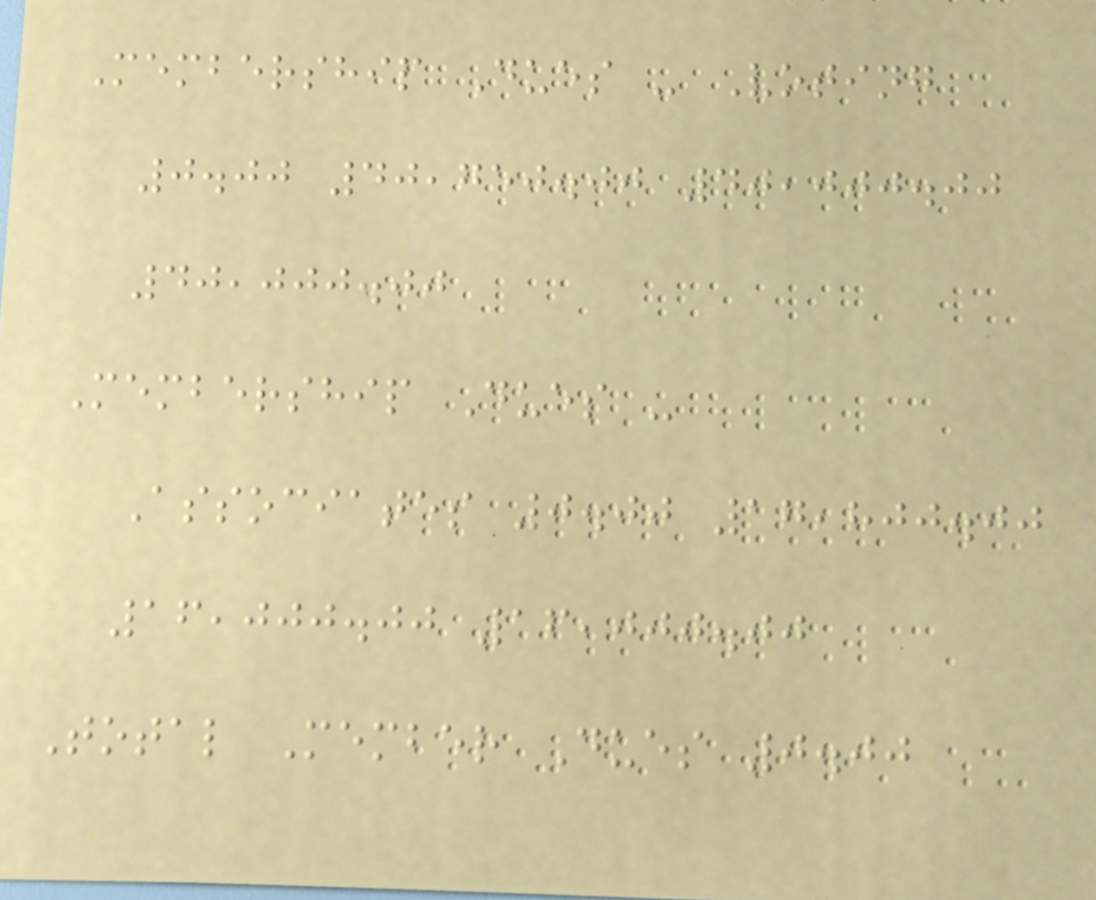Membership Dues - Voting
0.00 40,750.00 40,000.00
40,000.00
Membership Dues -
Associates 0.00 17,800.00
16,000.00 16,000.00
Total Member Dues 0.00
